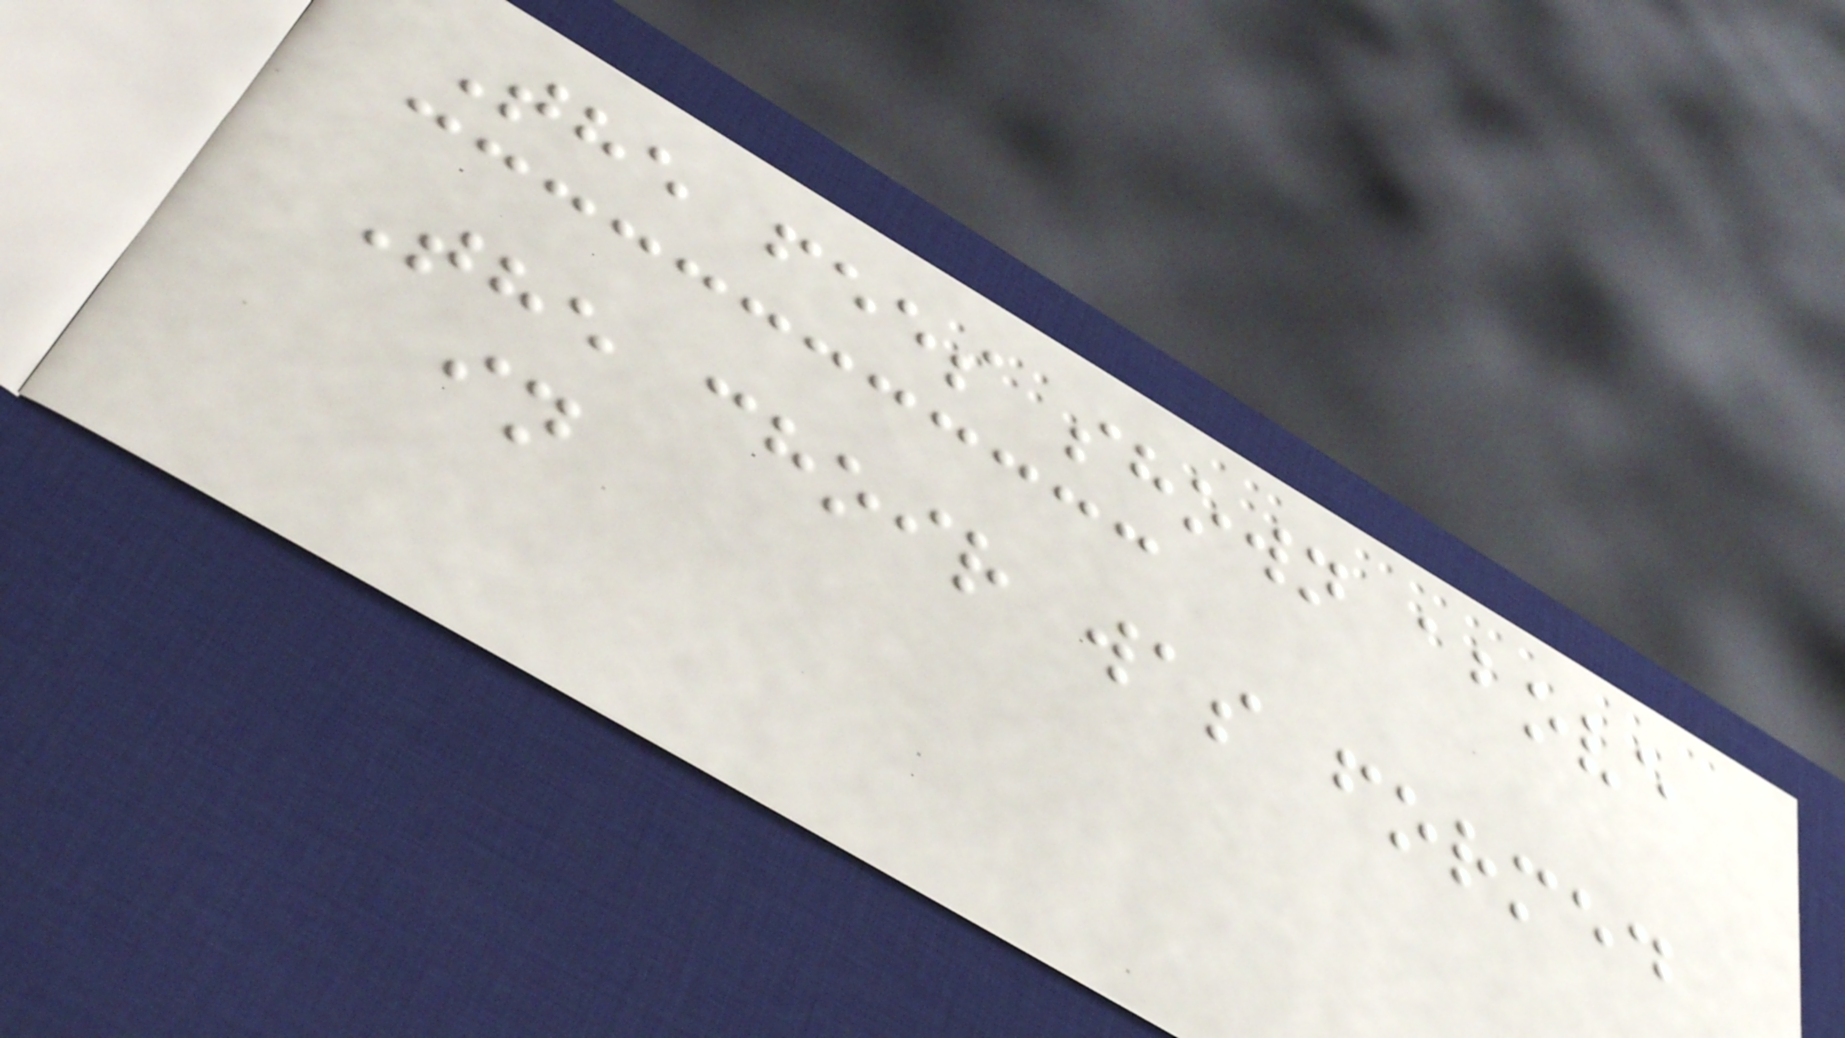The fees shown above
The choir was formed
in
